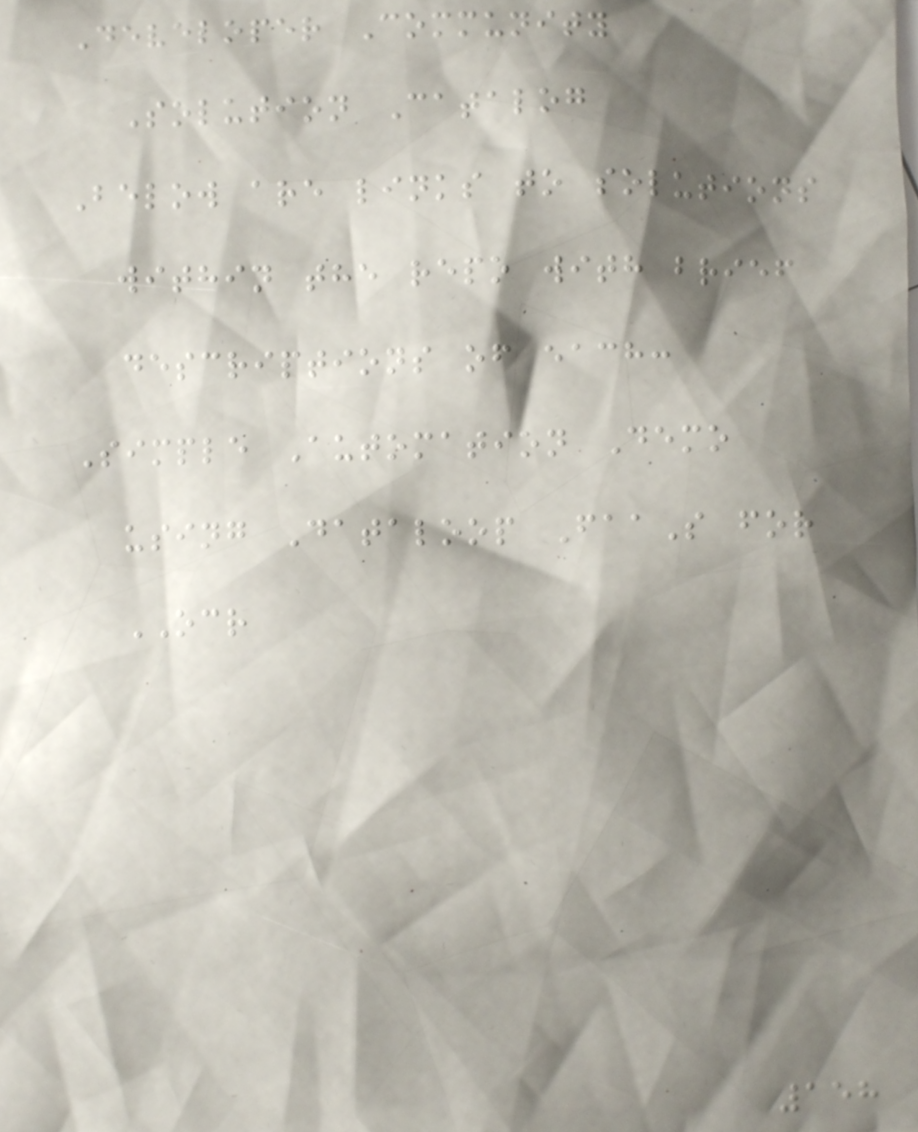Developer Community
Solution Catalog
Below are links to solutions
within the repo with brief
descriptions of each:
Simple Automation Demo
using Dataloop FaaS for
OCR
158
